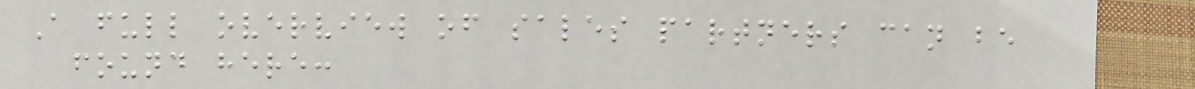A full overview of sales partners can be
found here:
